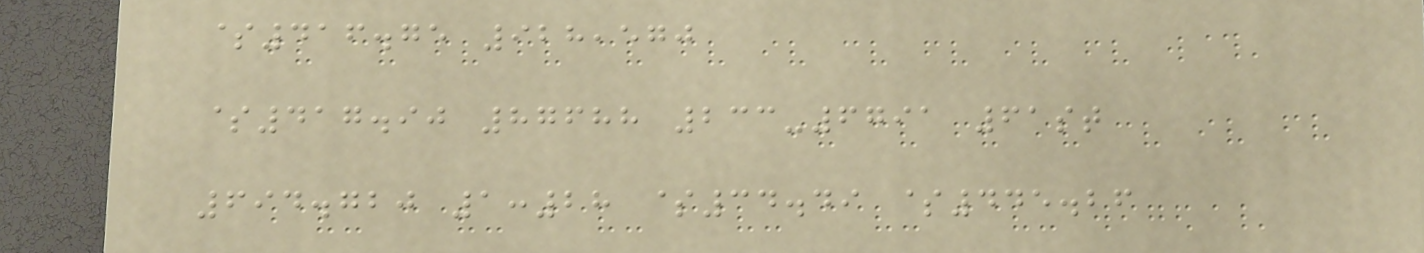$416.75 928,570
$417.90 87688 233-6791 61st
694.720 1:28 $34.49 $445.26
